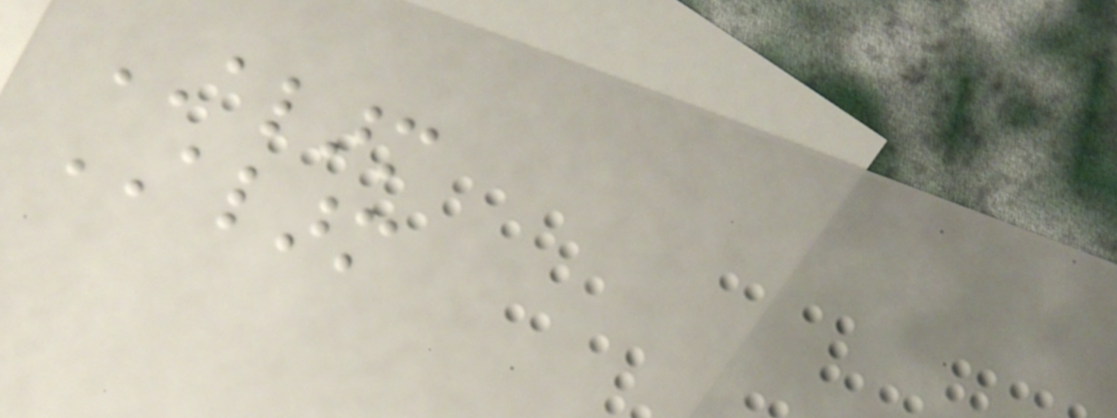ALARM
ALARM
